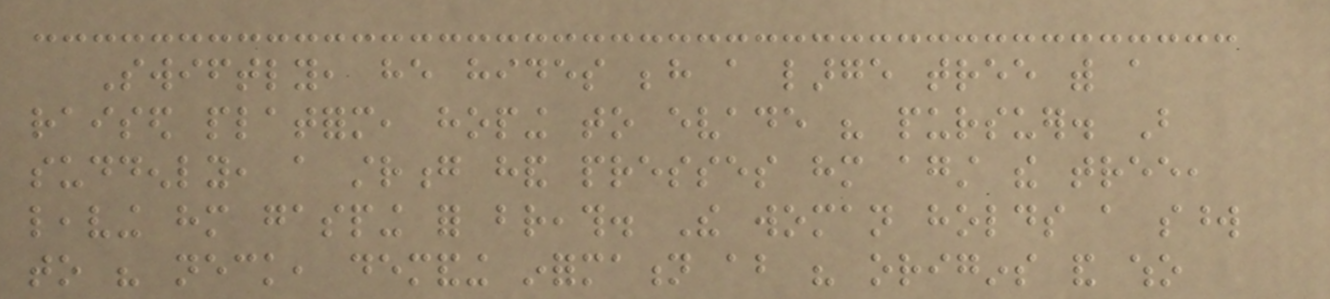Swiftly, he hides behind a large tree with a
raised platform, hoping to evade his pursuer. But
suddenly, a strong hand presses him against the tree,
leaving him gasping for breath. The woman holds a sword
to his neck, demanding information about his origins and who
